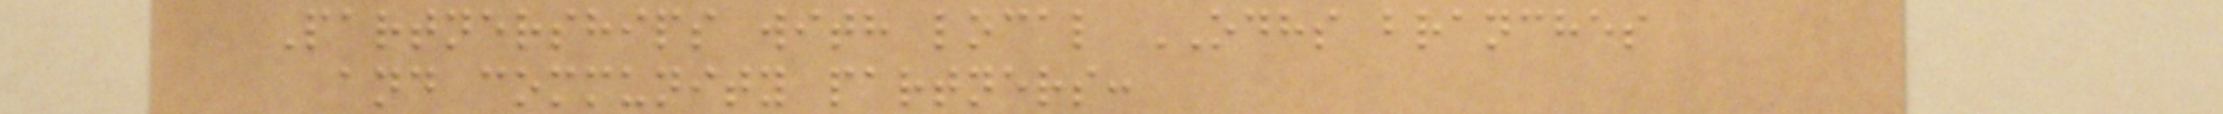Partnerships with local ODHS branches
and community partners:
